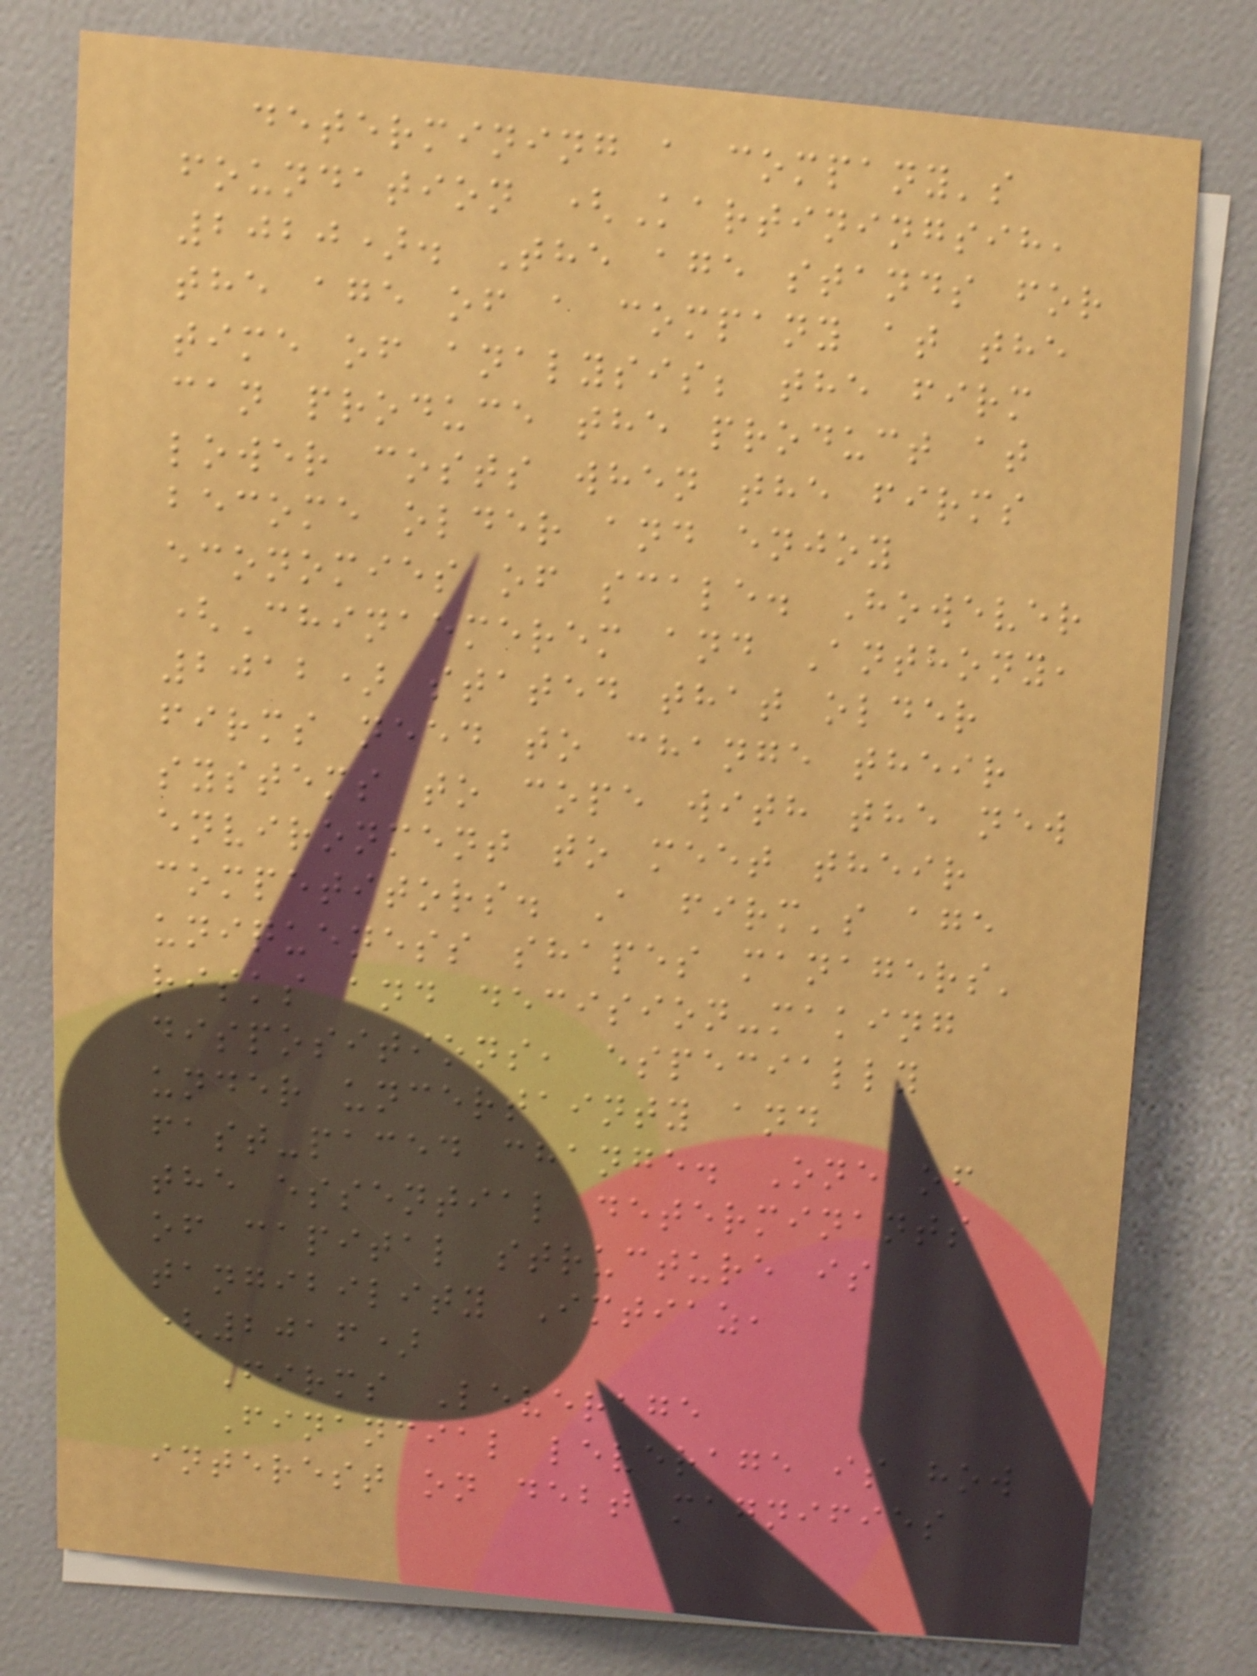determining a company's
foundation (Kartiningsih,
2020). The age stands for
the age of a company at the
time of analysis; the firm
can produce the product at
lower costs when the firms
become older and enjoy
economies of scale. However
(Chinaemerem and Anthony,
2012) stated that older
firms need to change their
systems to cope with the new
environment to meet their
competitors. A firm's age
uniqueness shapes managers'
risks and decision-making
dispositions, especially
under uncertainty and
fast-paced change. One of
the essential determinants
of capital structure is
tangibility Imtiaz,
(2016)
Firms Leverage
Financial leverage is how
interest on debt magnifies
